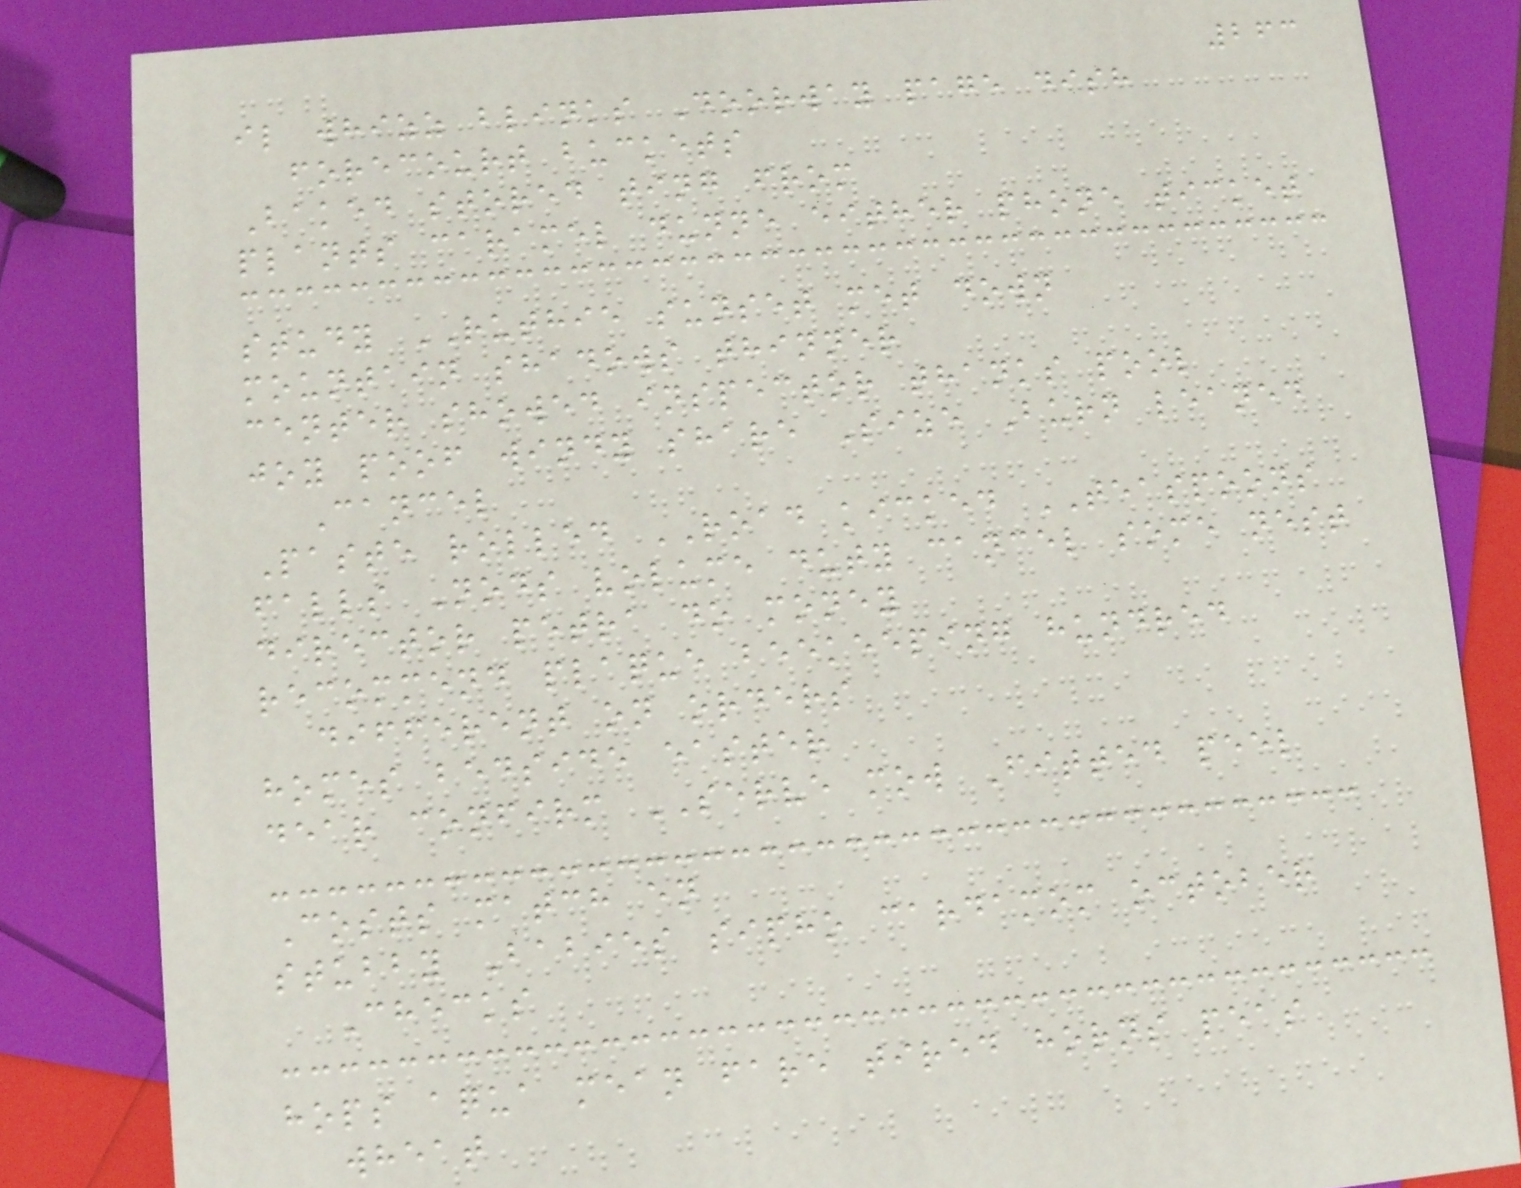263
il whizz blinks Doorway page dish
forecourt buckets
Baked stored ting from
plants caramel dunne either phone ticket
study RUTHIE sunset met down
mountain shadows thinner
center showed inspector thanks pool
joy poof windy share Size Burn leaned
Cancel
Paste rolled ROAD kicked TEASPOONS
falls Nods volume duty cancel some nest
director petra do money
recommend plaque beekeeping hundred
different on orders
homes bedside easter
dear confirm SERVE mow Fitted peel
Costs match en
stubby Babies sipho cardamom october
Checks
hops aqua mean fare tired horns peas
wheat
